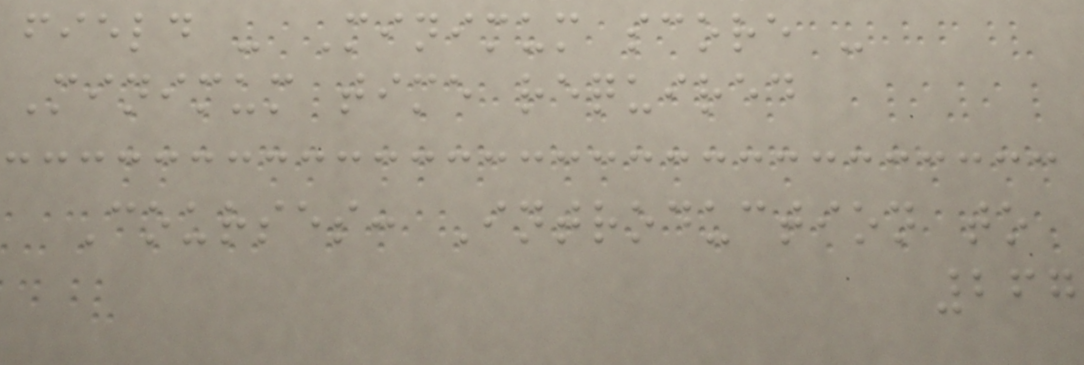field - Minimum score -
Minimum time required
Courses: Introduction to
267
